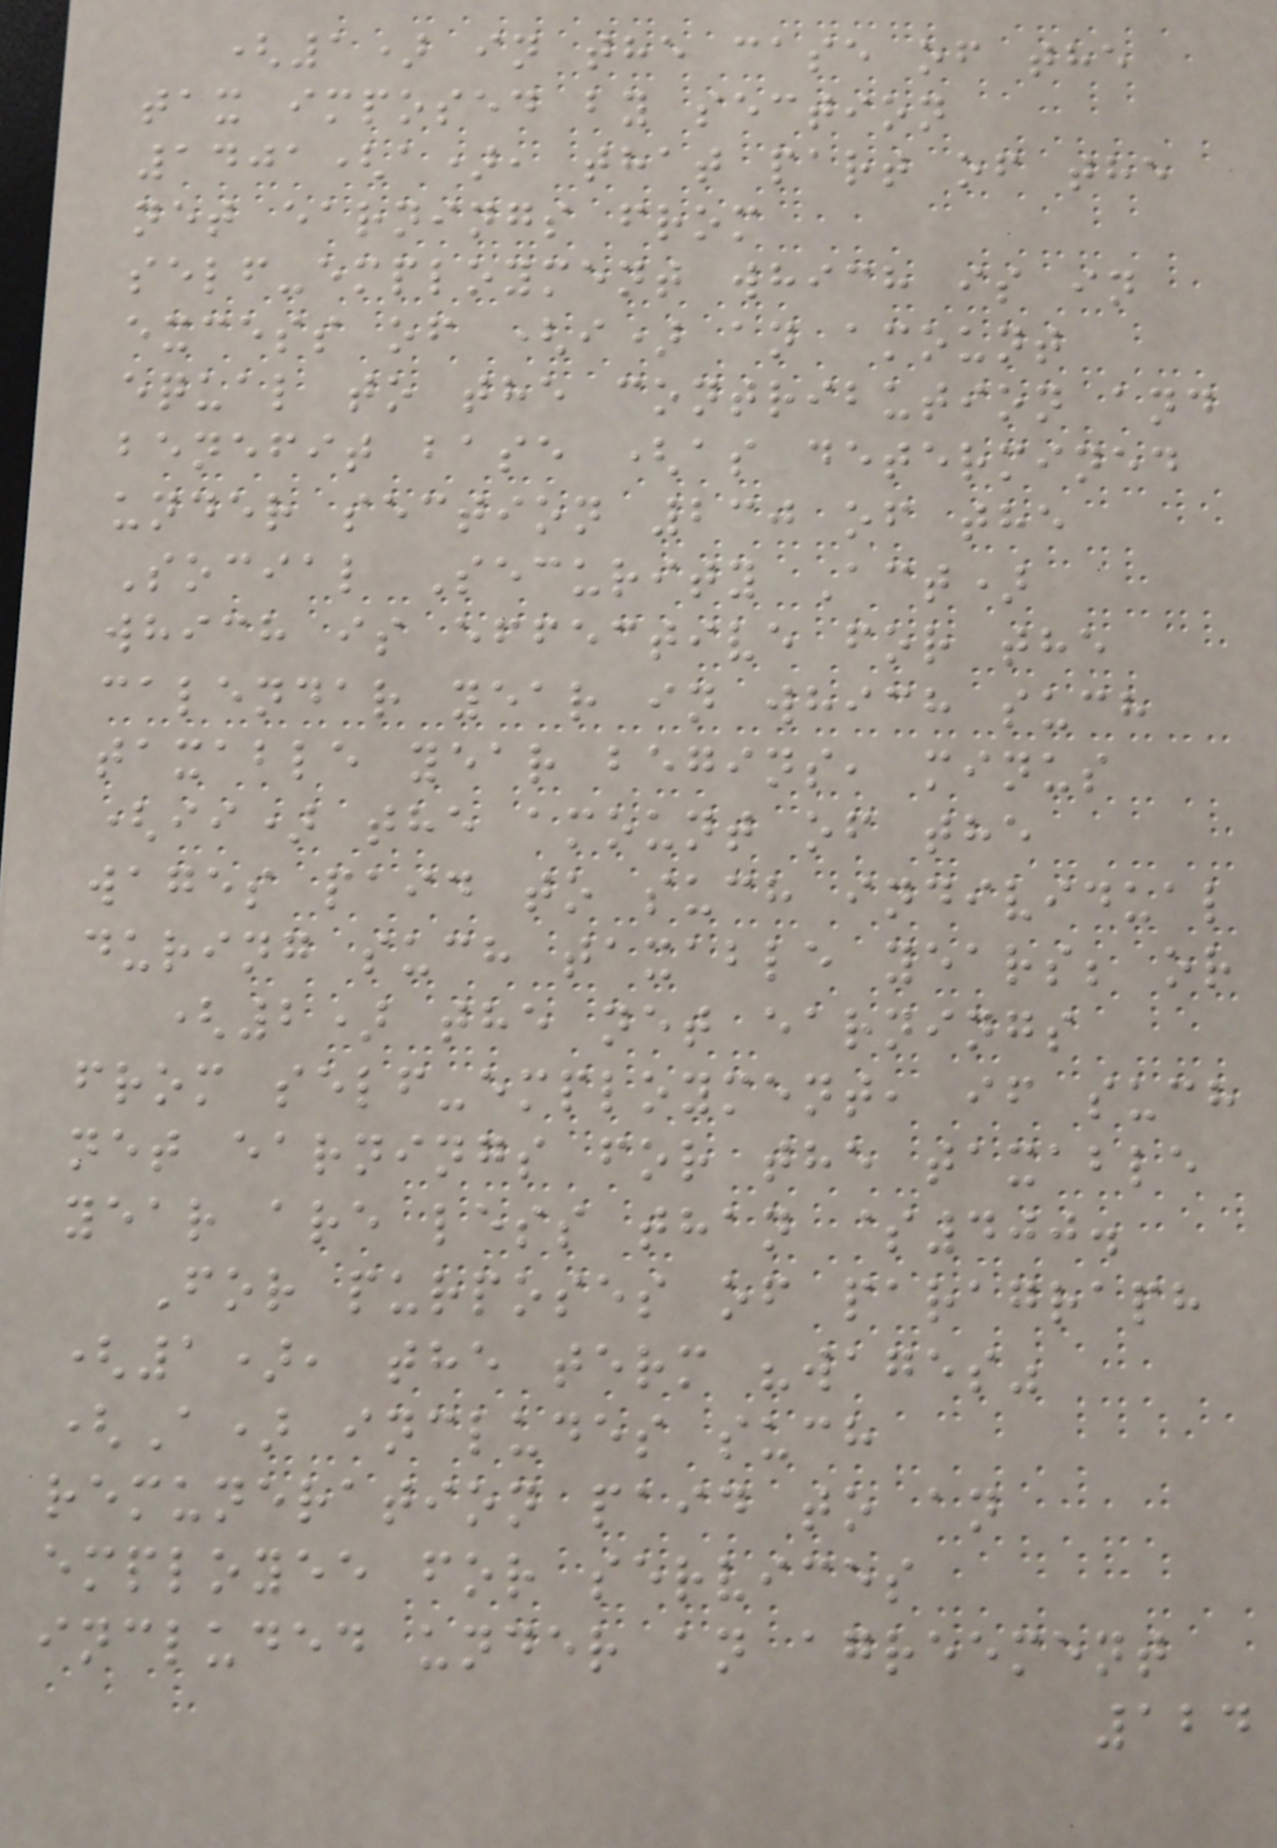(1) in the case of the
tax imposed by section
1401(a), that part of the
net earnings from
self-employment which is in
excess of (i) an amount
equal to the contribution and
benefit base (as determined
under section 230 of the
Social Security Act)
which is effective for the
calendar year in which such
taxable year begins, minus
(ii) the amount of the
wages paid to such individual
during such taxable years; or
(2) the net earnings
from self-employment, if such
net earnings for the taxable
year are less than $400.
For purposes of paragraph
(1), the term "wages"
(A) includes such
remuneration paid to an
employee for services
included under an agreement
124
